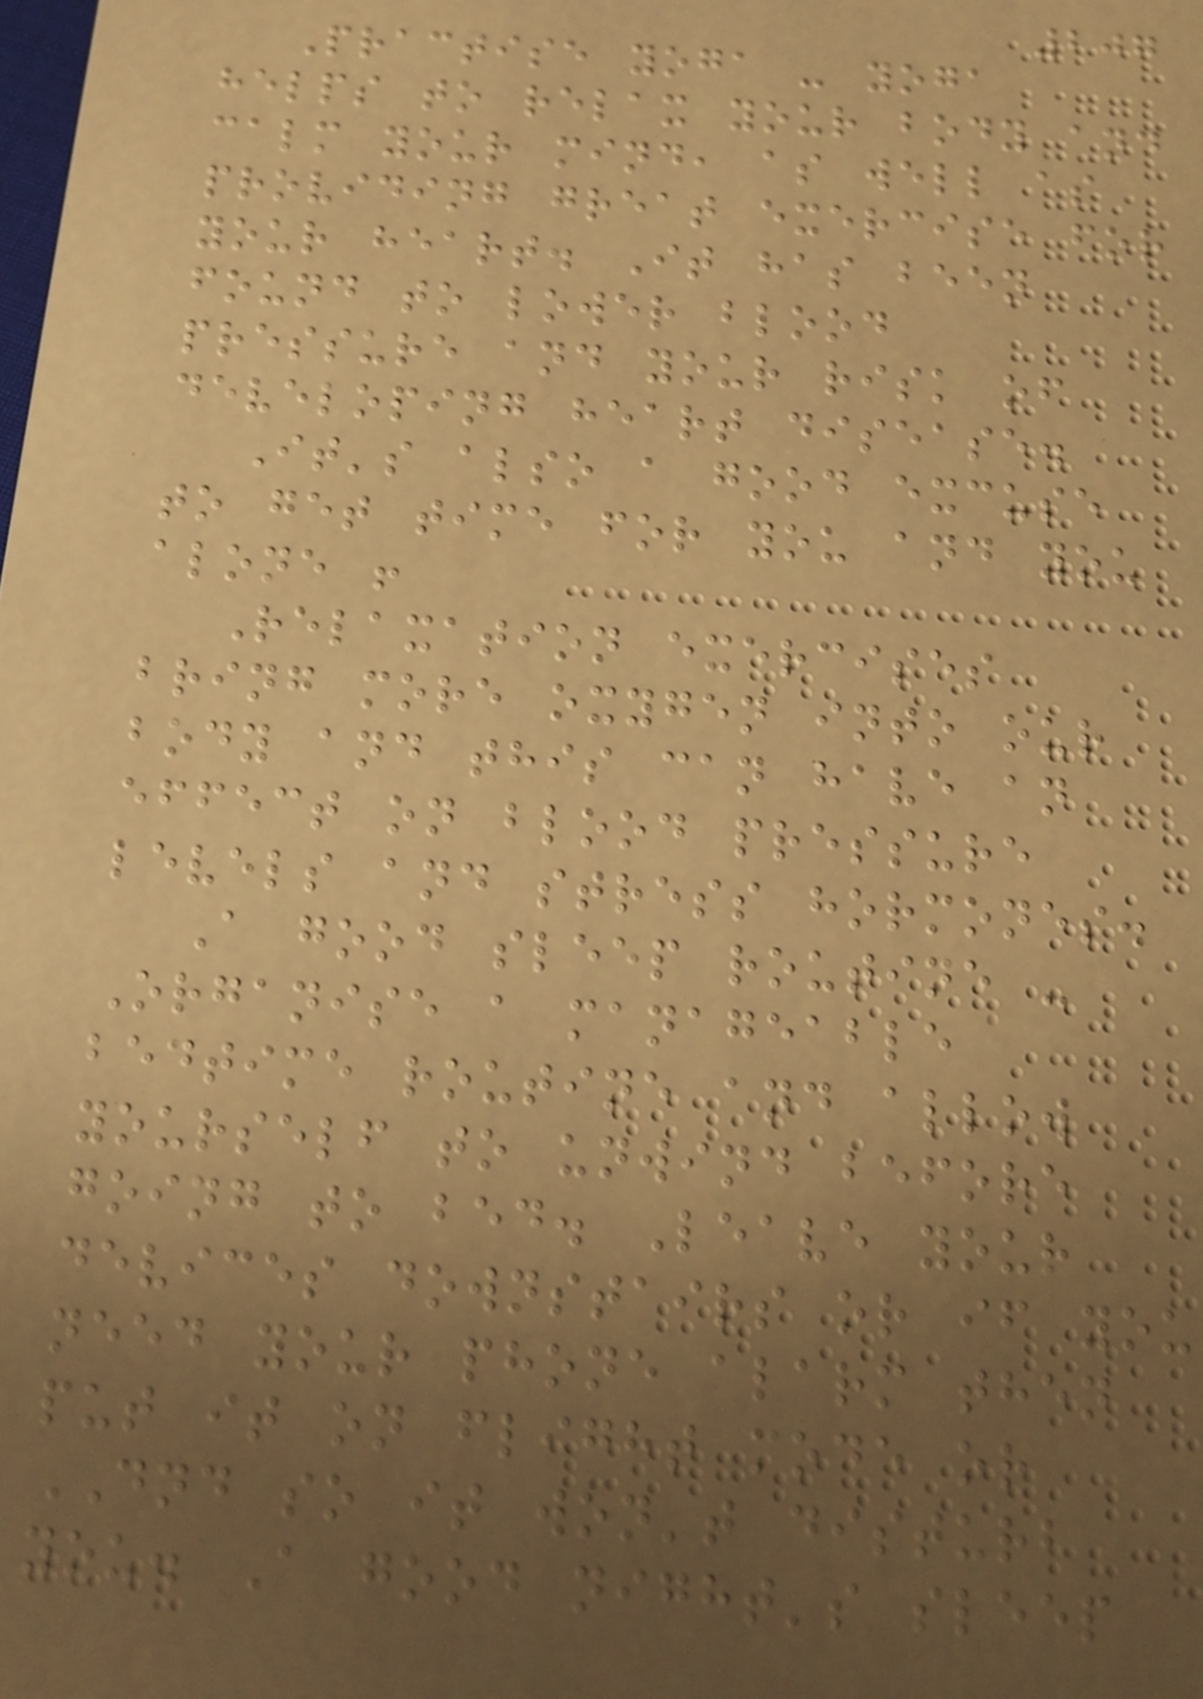207
Practise yoga - yoga
helps to relax your body and
calm your mind, as well as
providing great exercise for
your heart. It has been
found to lower blood
pressure and your risk of
developing heart disease.
It's also a good excuse
to get time for you and you
alone !
Relaxation exercises
bring more oxygen into our
body and this can have an
effect on blood pressure
levels and stress hormones.
A good sleep routine -
Organise a manageable
bedtime routine and allow
yourself to unwind before
going to bed. Leave your
devices downstairs or if you
need your phone alarm then
put it on flight mode or
DND so it won't disturb
you. A good night's sleep
